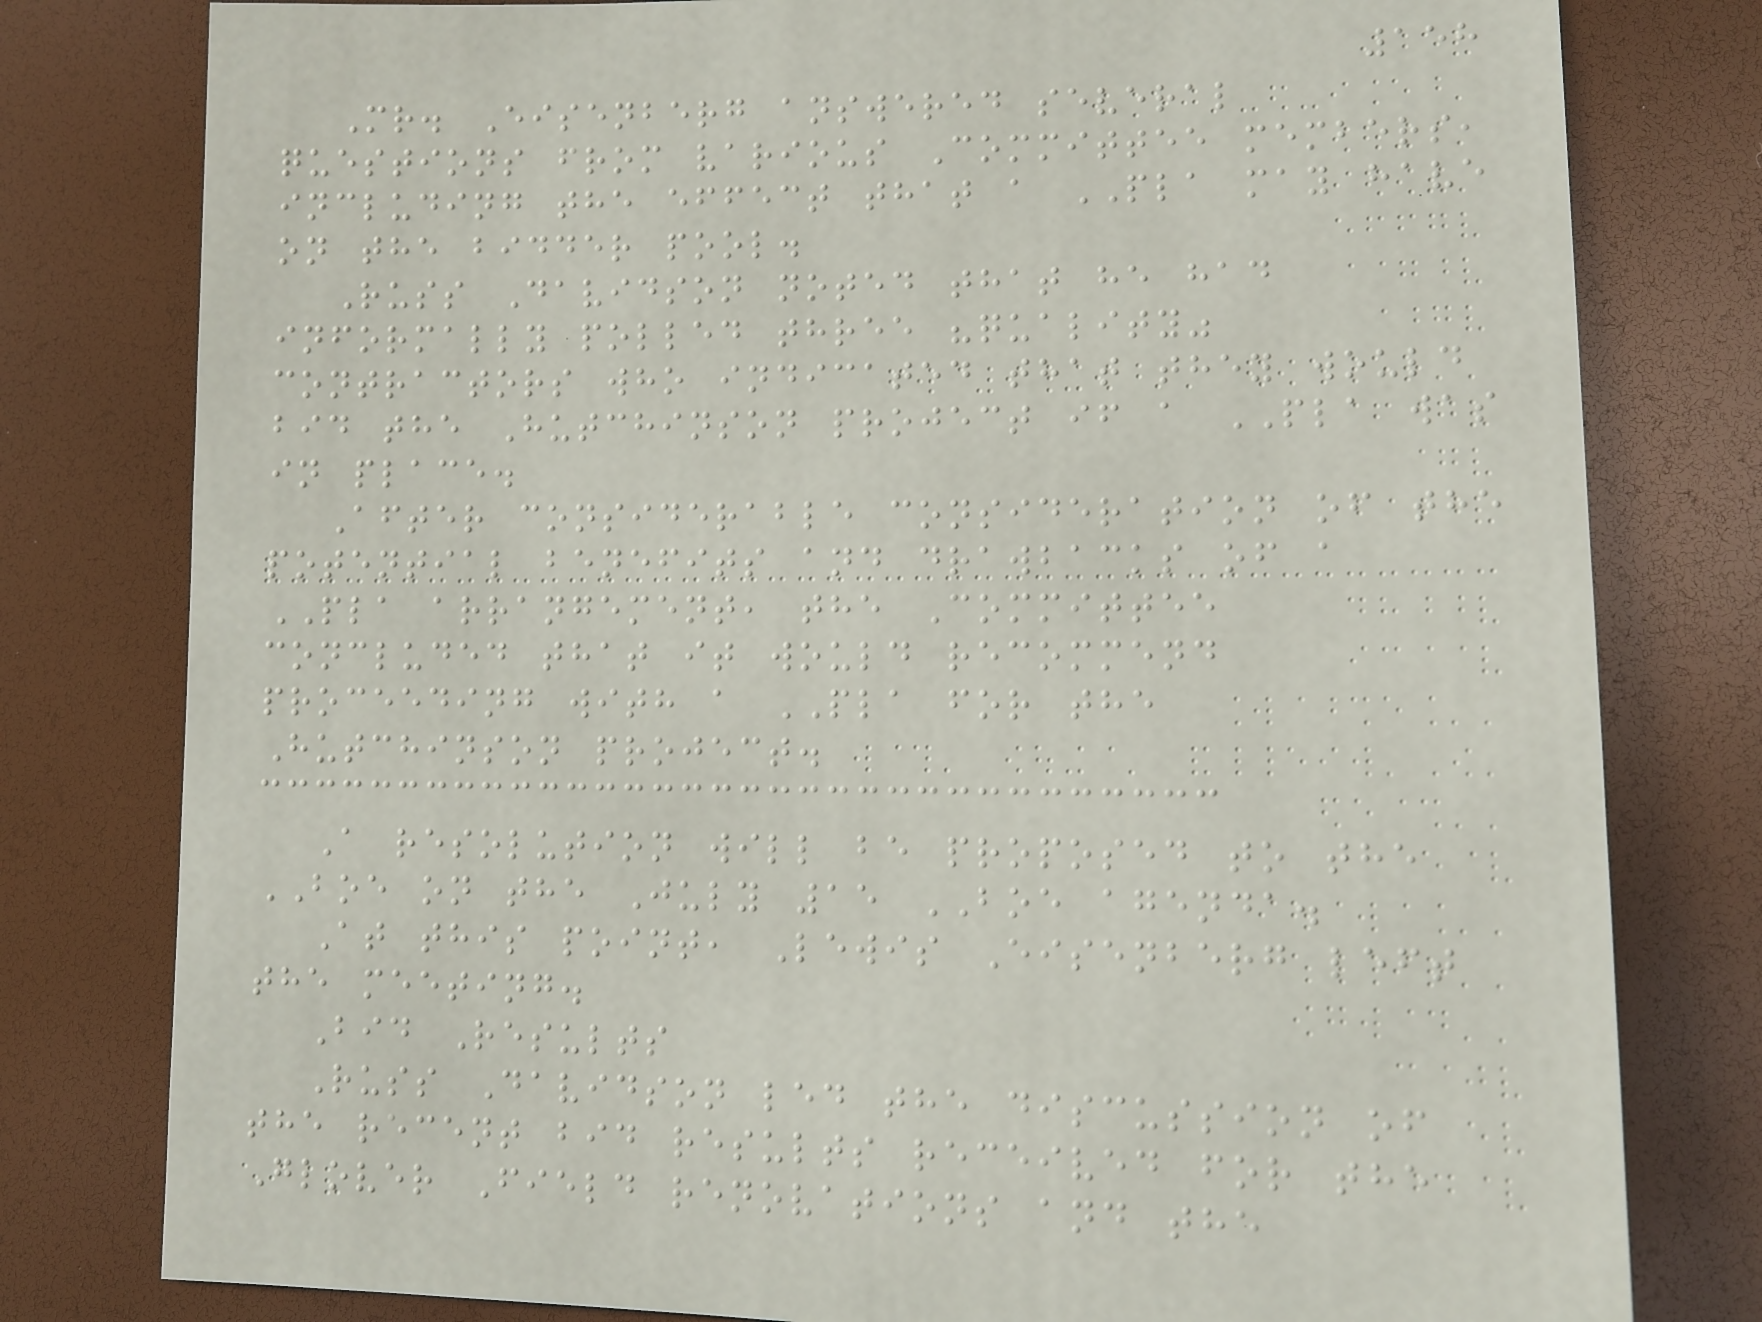158
Mr. Eisenberg answered several
questions from various Committee members,
including the effect that a PLA may have
on the bidder pool.
Russ Davidson noted that he had
informally polled three "quality"
contractors who indicated that they would
bid the Hutchinson project if a PLA was
in place.
After considerable consideration of the
potential benefits and drawbacks of a
PLA arrangement, the Committee
concluded that it would recommend
proceeding with a PLA for the
Hutchinson project.
A resolution will be proposed to the
BOE on the July 15 BOE agenda.
At this point, Lewis Eisenberg left
the meeting.
Bid Results
Russ Davidson led the discussion of
the recent bid results received for the
Glover Field renovations and the
